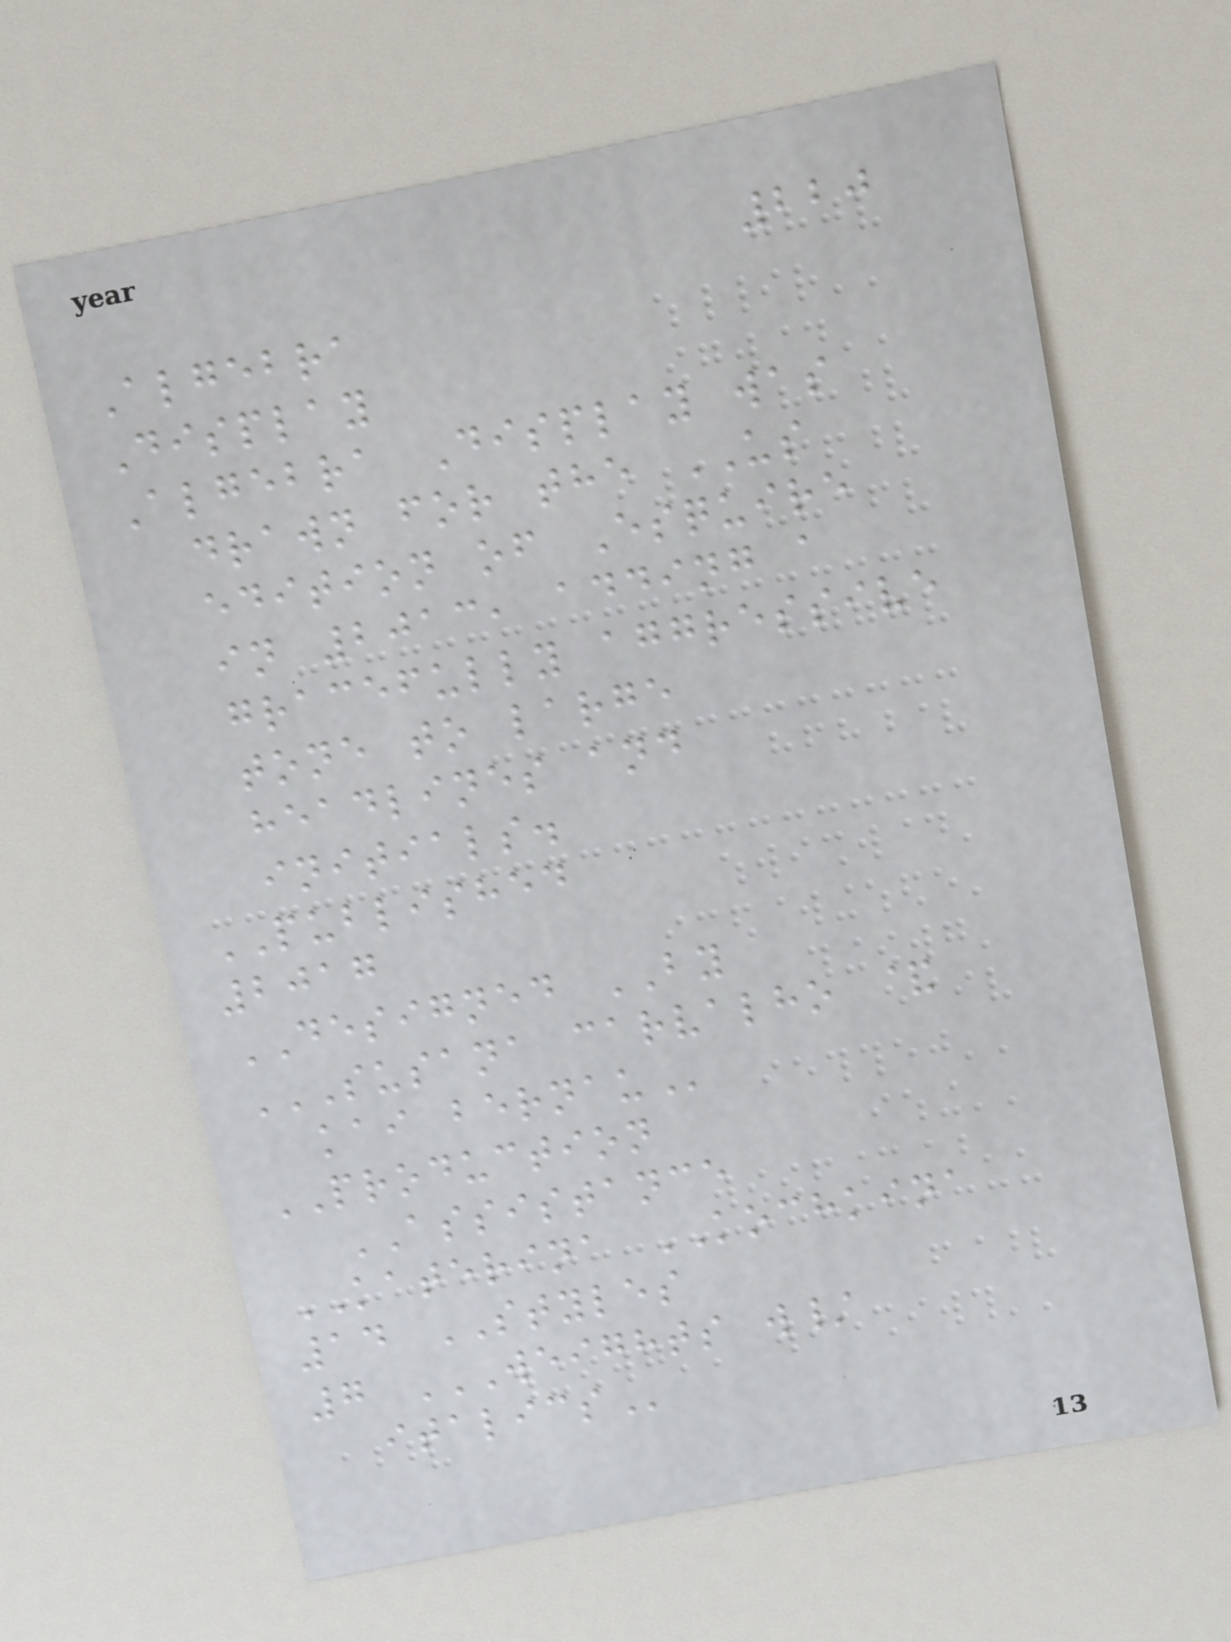220
Algebra
Display
Algebra Display was
drawn for the US
edition of Esquire
in 2013, adding a
gracefully aggressive
tone to large
headlines and
initials.
PUBLISHED
2017
DESIGNED BY
SUSANA CARVALHO &
KAI BERNAU
PRODUCTION
ASSISTANCE
KATERINA KOCHKINA
14 STYLES
7 WEIGHTS W/
ITALICS
